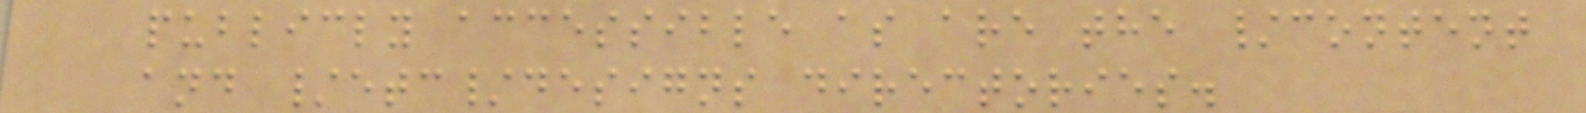publicly accessible as are the /content
and /etc/designs directories.
